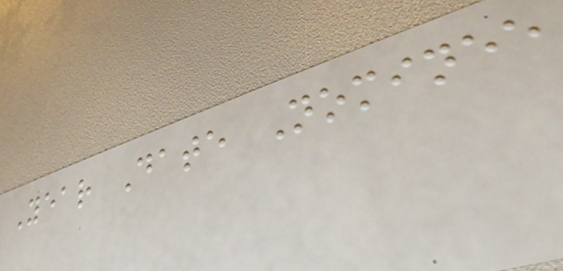Year Date Nominee
